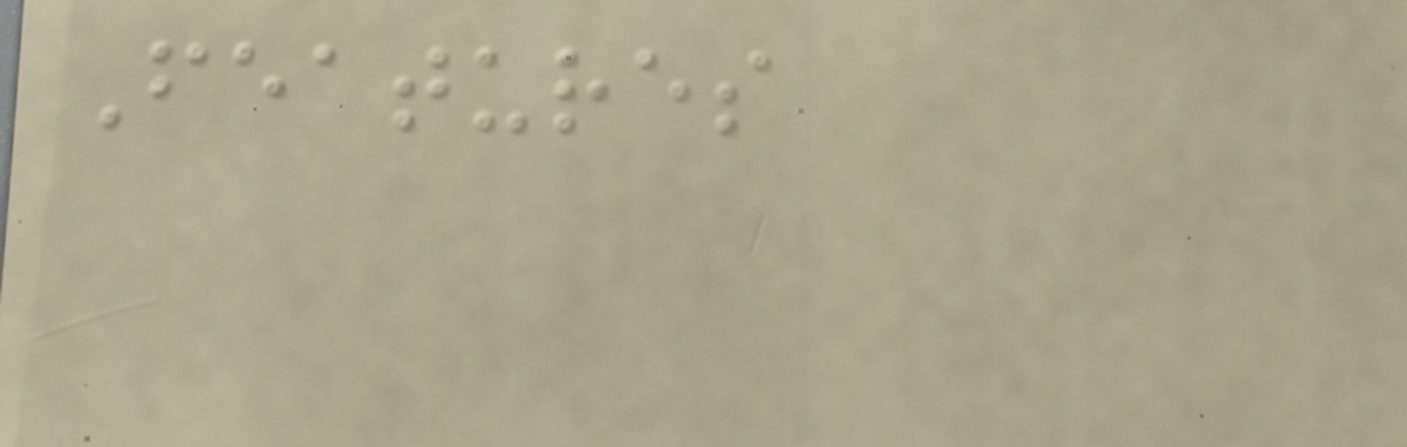Features
